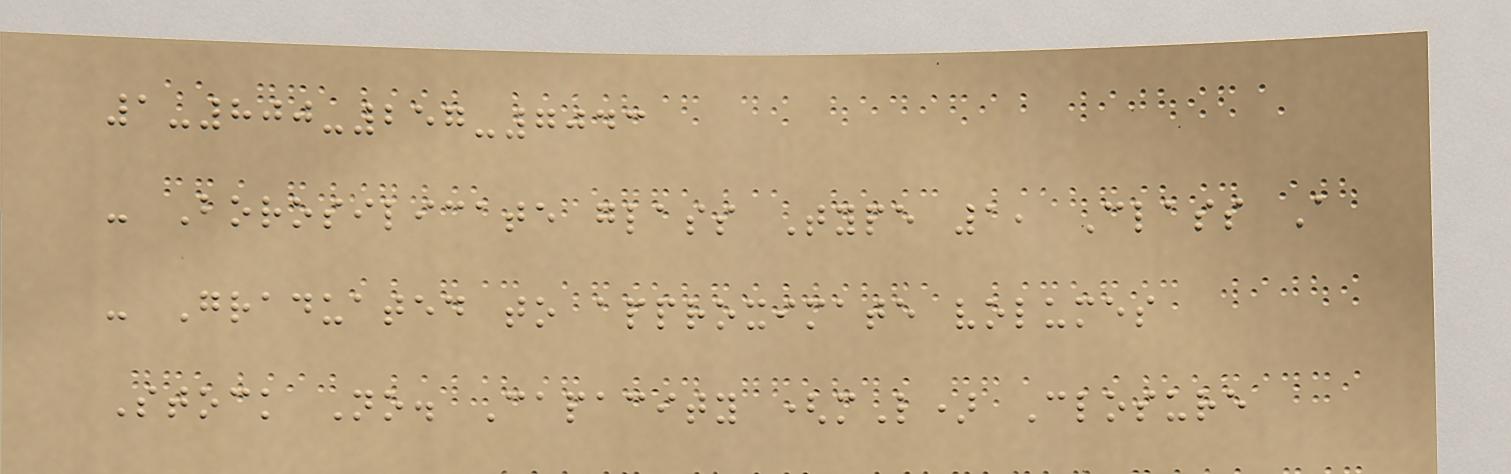1-800-257-7043
- Borosilicate glass Type 1, Class A
- Graduated to approximate volumes
Stock No. Capacity (mL) Closure
